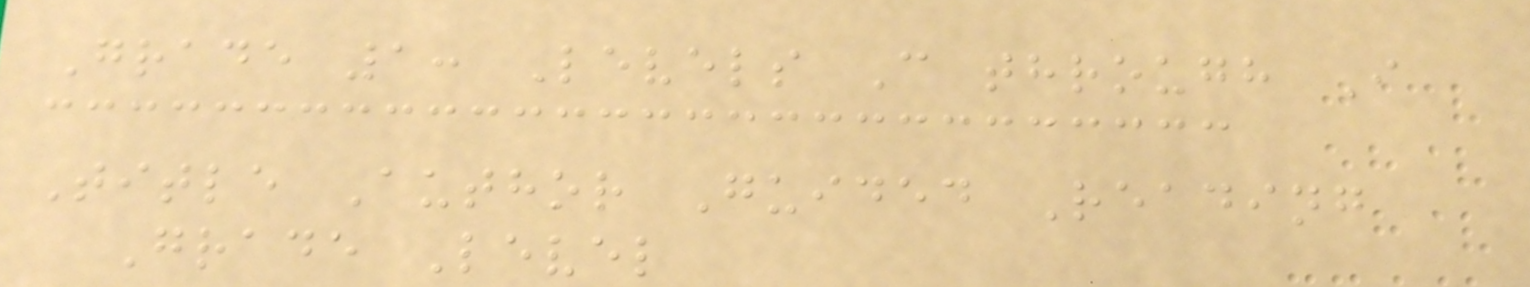Grade 1: Levels C through I
Title Author Guided Reading
Grade Level
